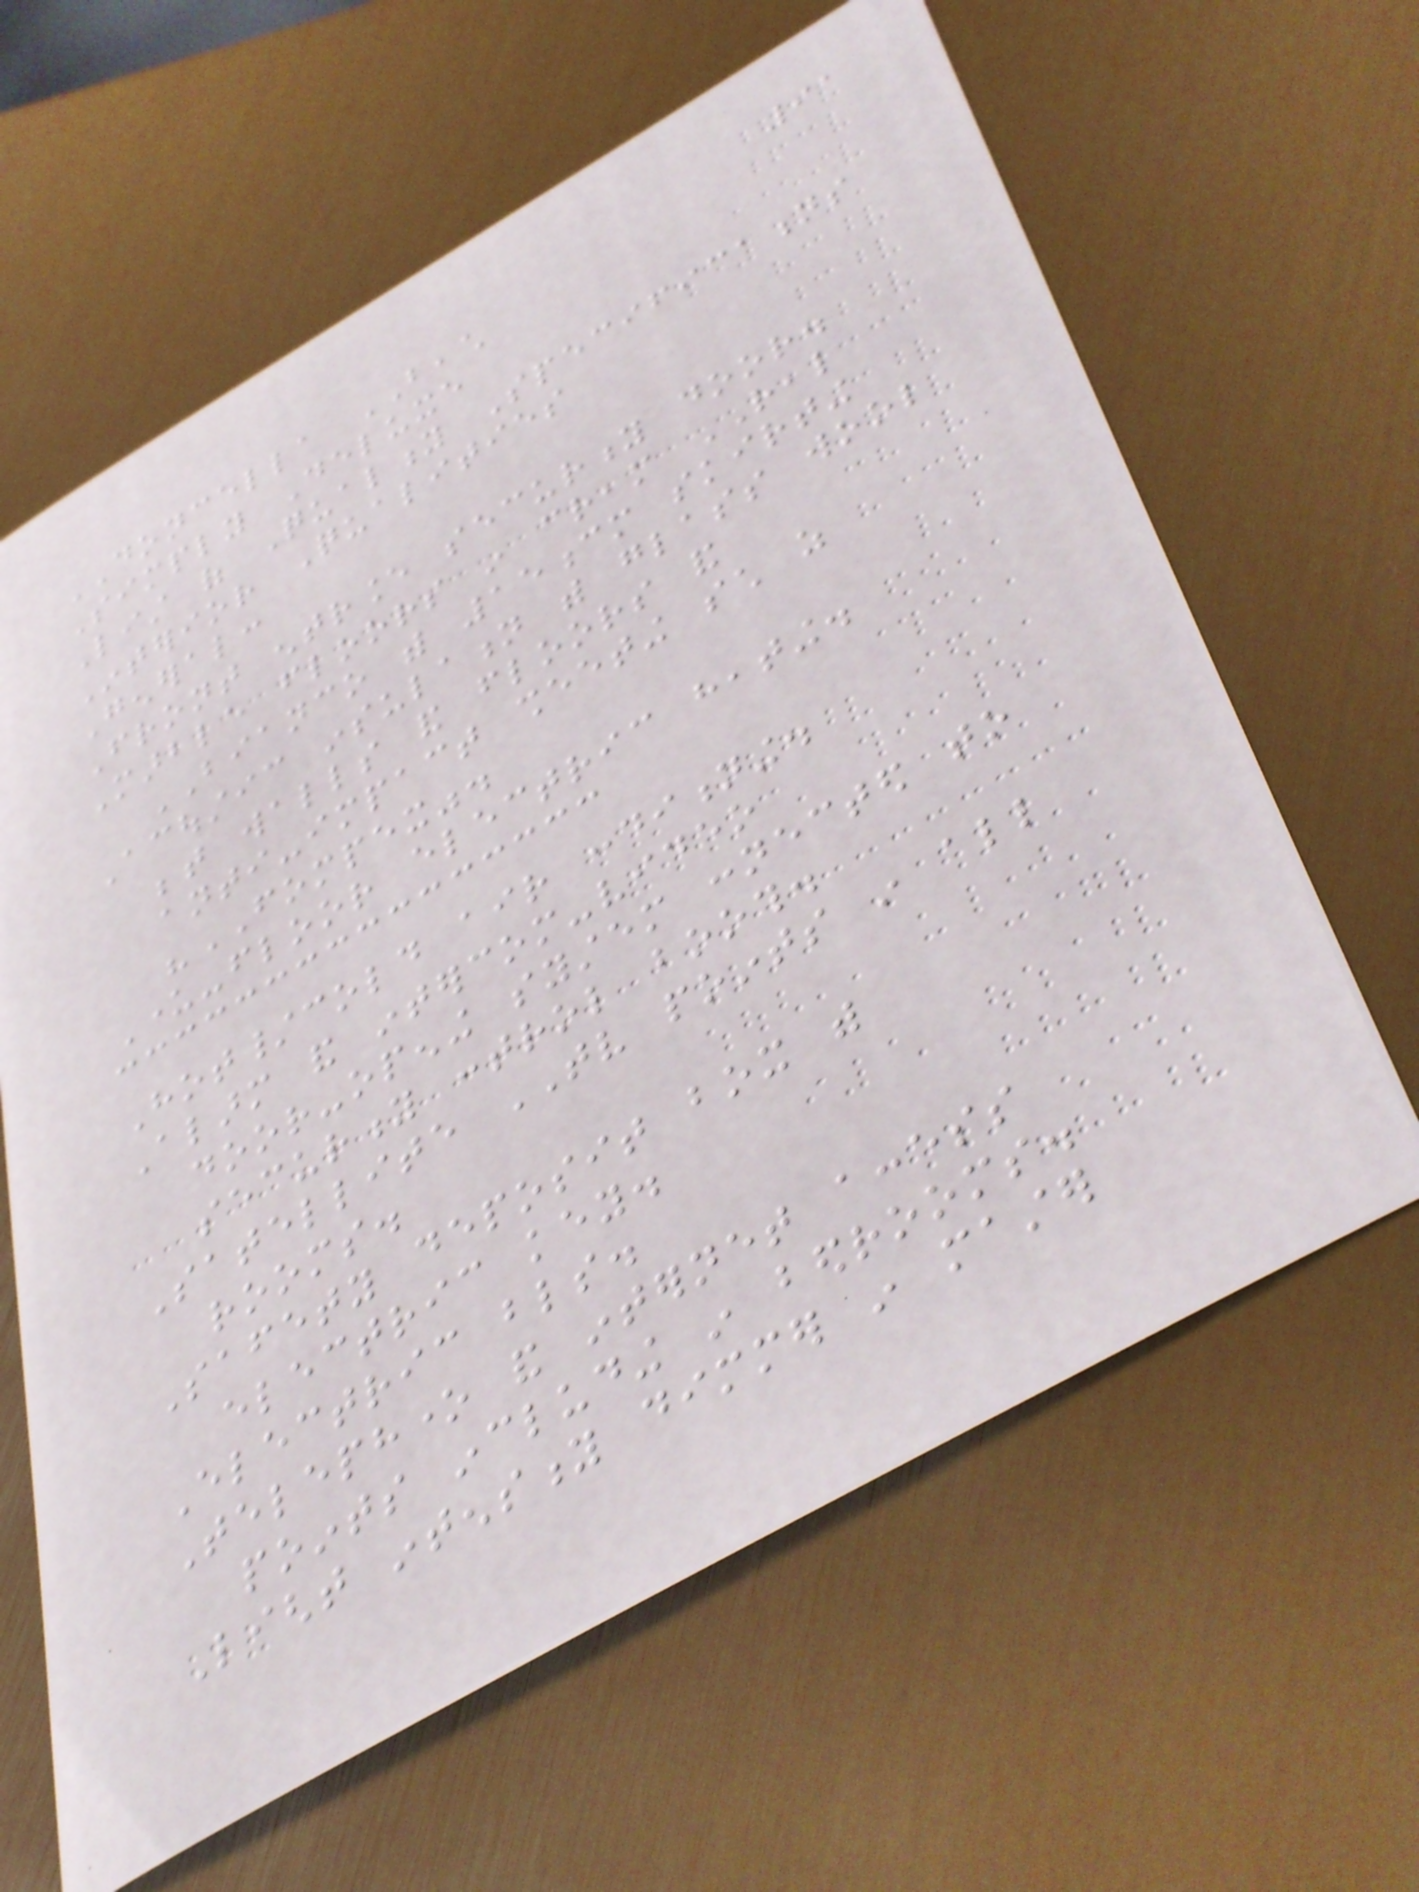91
DONCELLA BEACH
Simply Deluxe
List of Quality Specifications
Interior Qualities
General:
Front entrance security door.
Marble floors in cream REAL
BIANCO with 15cm skirting
Acoustic insulation with glass wool
between walls and floors and
anti-impact sheeting such as
"FOMPEX".
Under-floor electric heating.
Hot/cold air conditioning.
Alarm and intercom-video
door-opening system connected to
security control booth.
Satellite TV points in all
rooms.
Safety deposit box with
electric key.
Electric blinds.
Telephone and internet access
points including in bedrooms.
Light intensity dimmer in master
